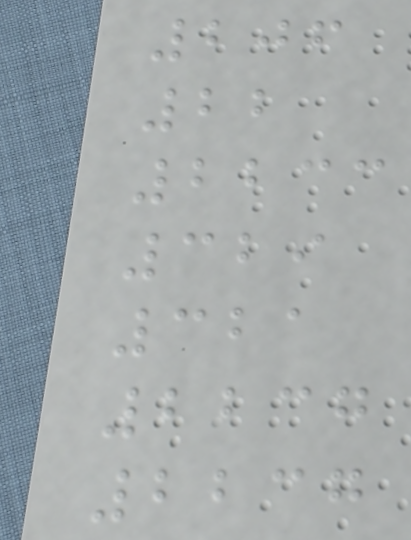206
22
2233
329
321
2237
2237
